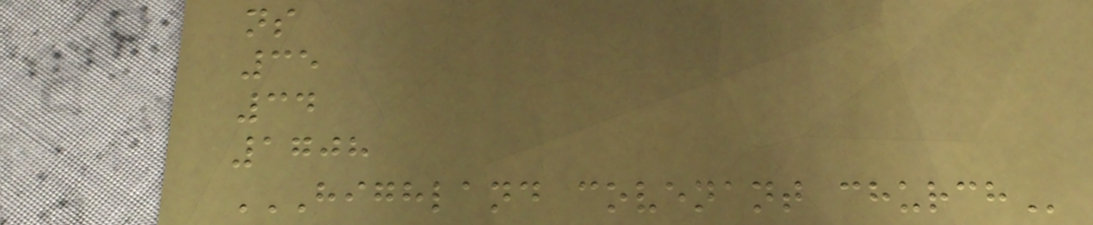ns
35
34
1708
HIGHLAND COVENANT CHURCH
